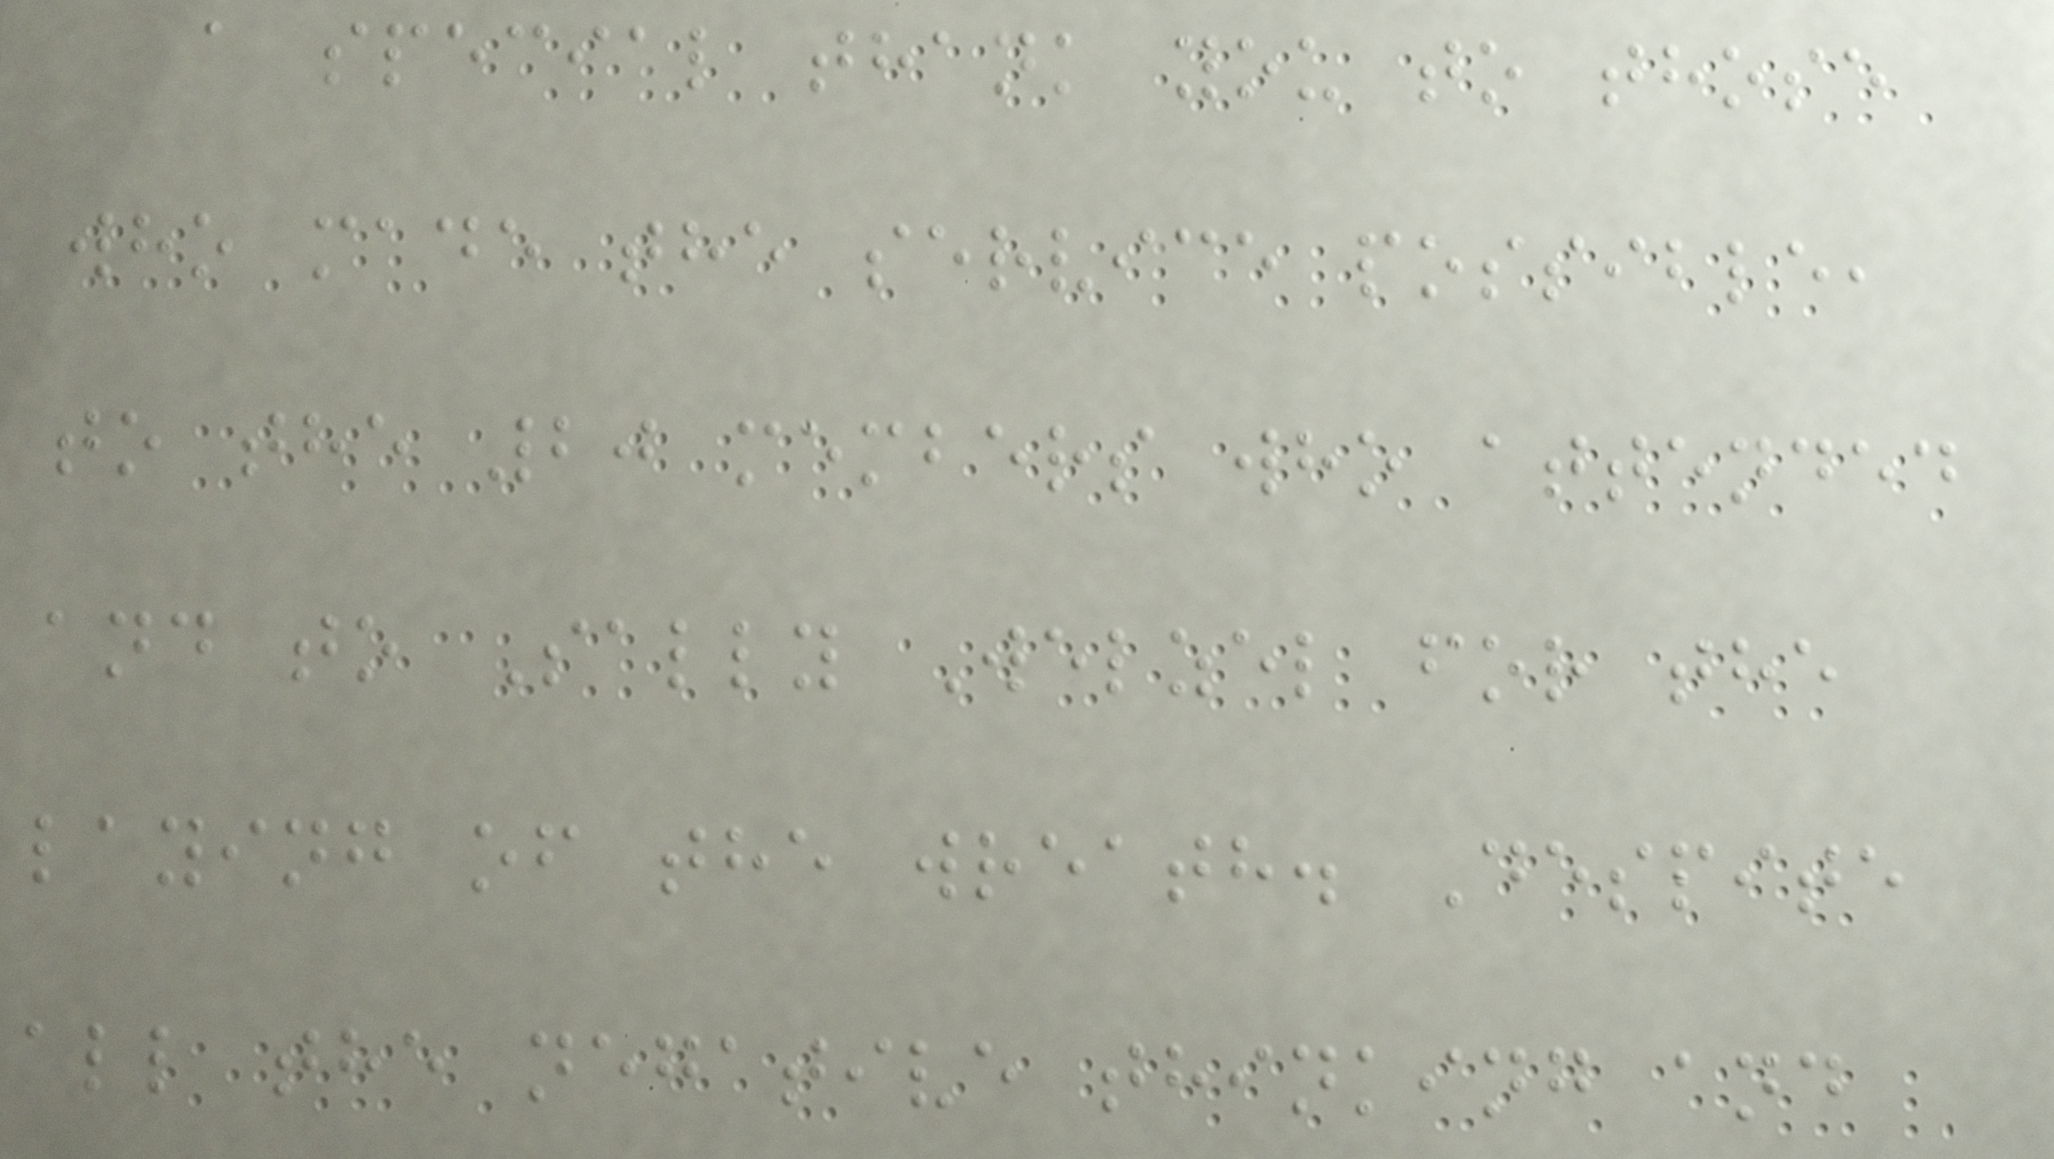a special thank you to those
who made the service possible,
to the 20 members who attended
and to Sally Welzel for the
laying of the wreath. Despite
all the negative thinking and
